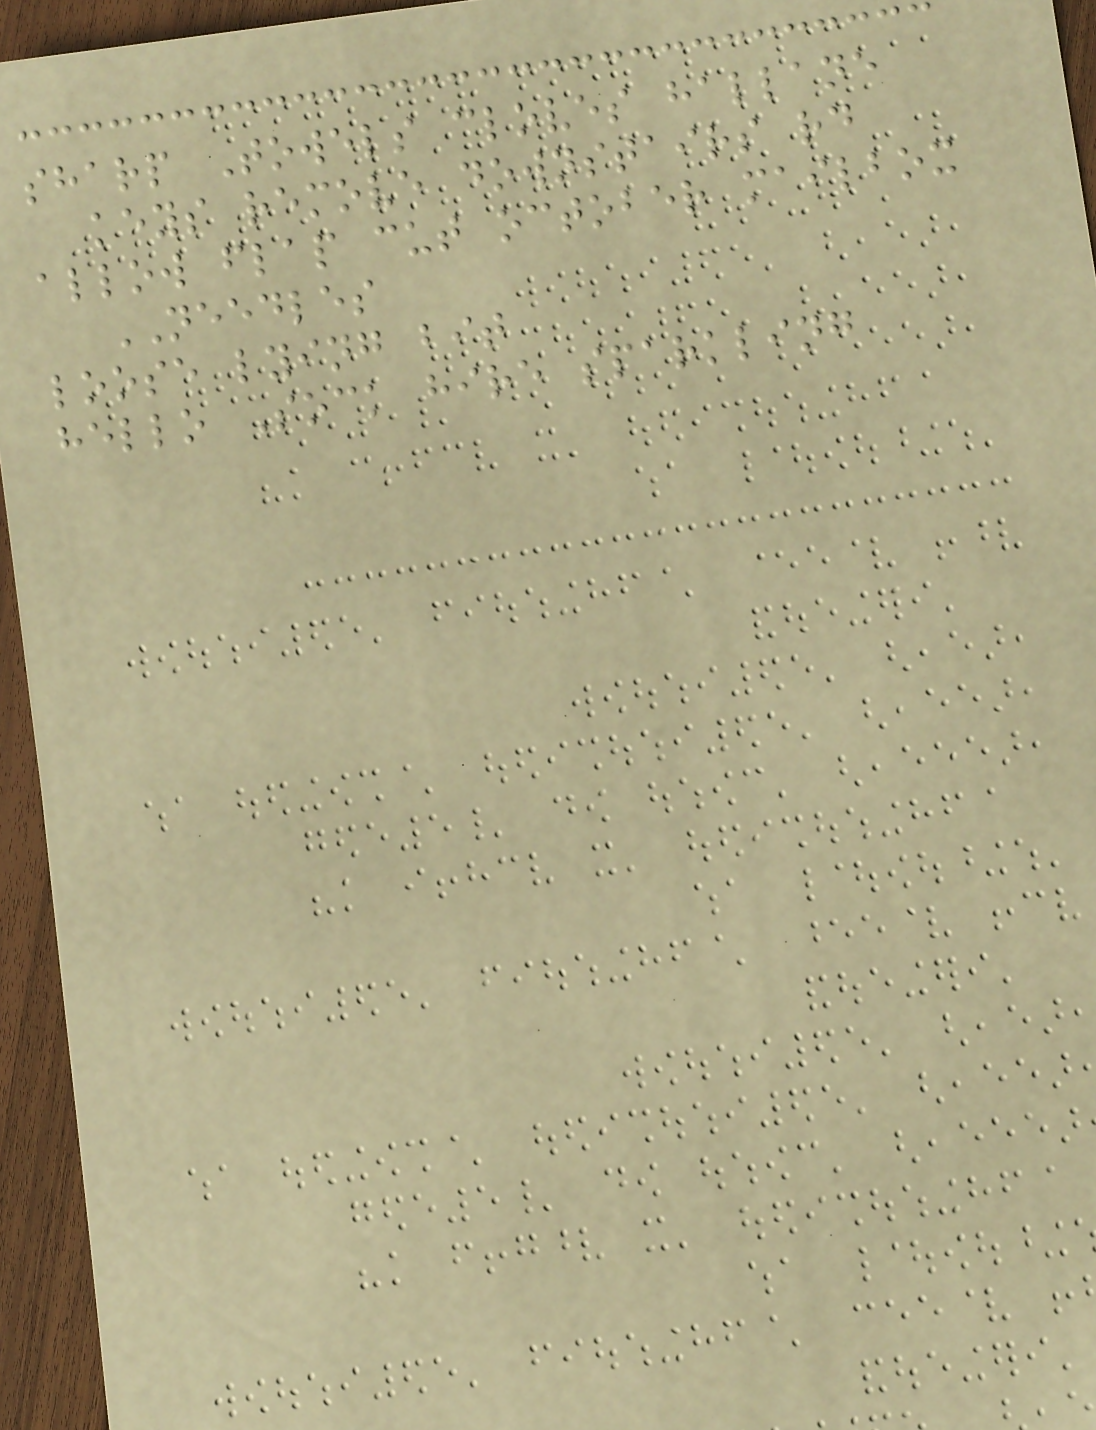sharp Towels cloves hallane
keys remove downstairs rd
allow flap cut october mailbox
NEEDLES
loose lying bit
hello Sock hire sparkling
